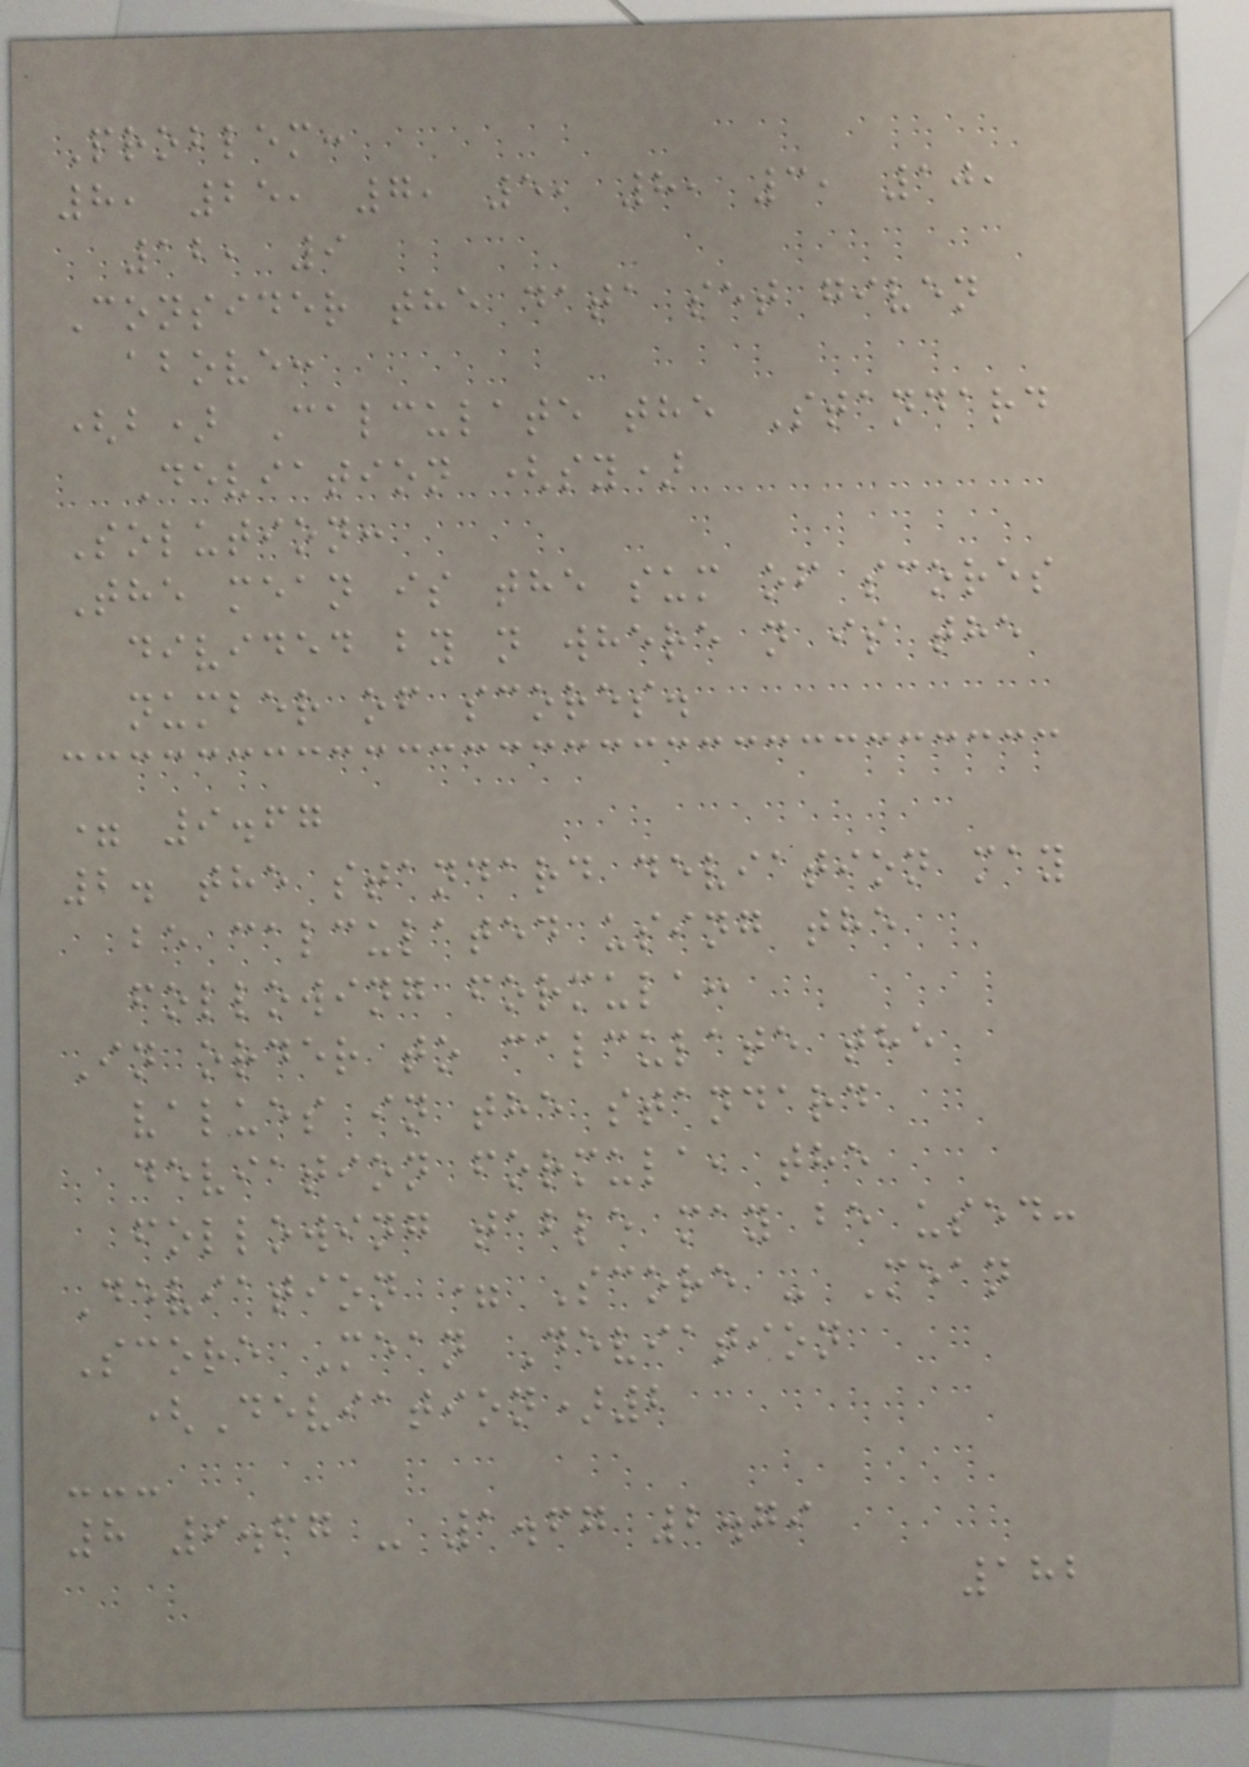Problem:
8, 25, 7, 5, 8, 3, 10,
12, 9
Consider the data set given
above:
(b) Calculate the Standard
Deviation (sy)
Solution:
The mean is the sum of scores
divided by n where n is the
number of scores.
= 9.67
2. the standard deviation may
be calculated using the
following formula:
In order to calculate the
values in the standard
deviation formula, the
following table may be used:
Deviation = Score - Mean
Score Mean Deviation
(Deviation)2
---
8 9.67 - 1.67 2.79
182
